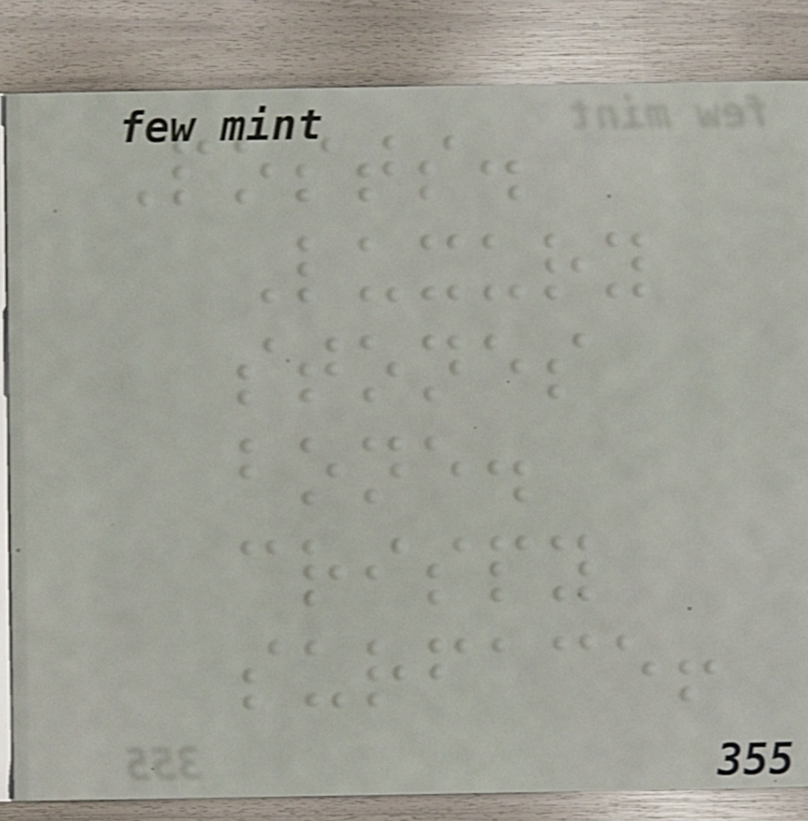Posts.
Luxury
stones
bone.
crispy
surface!
